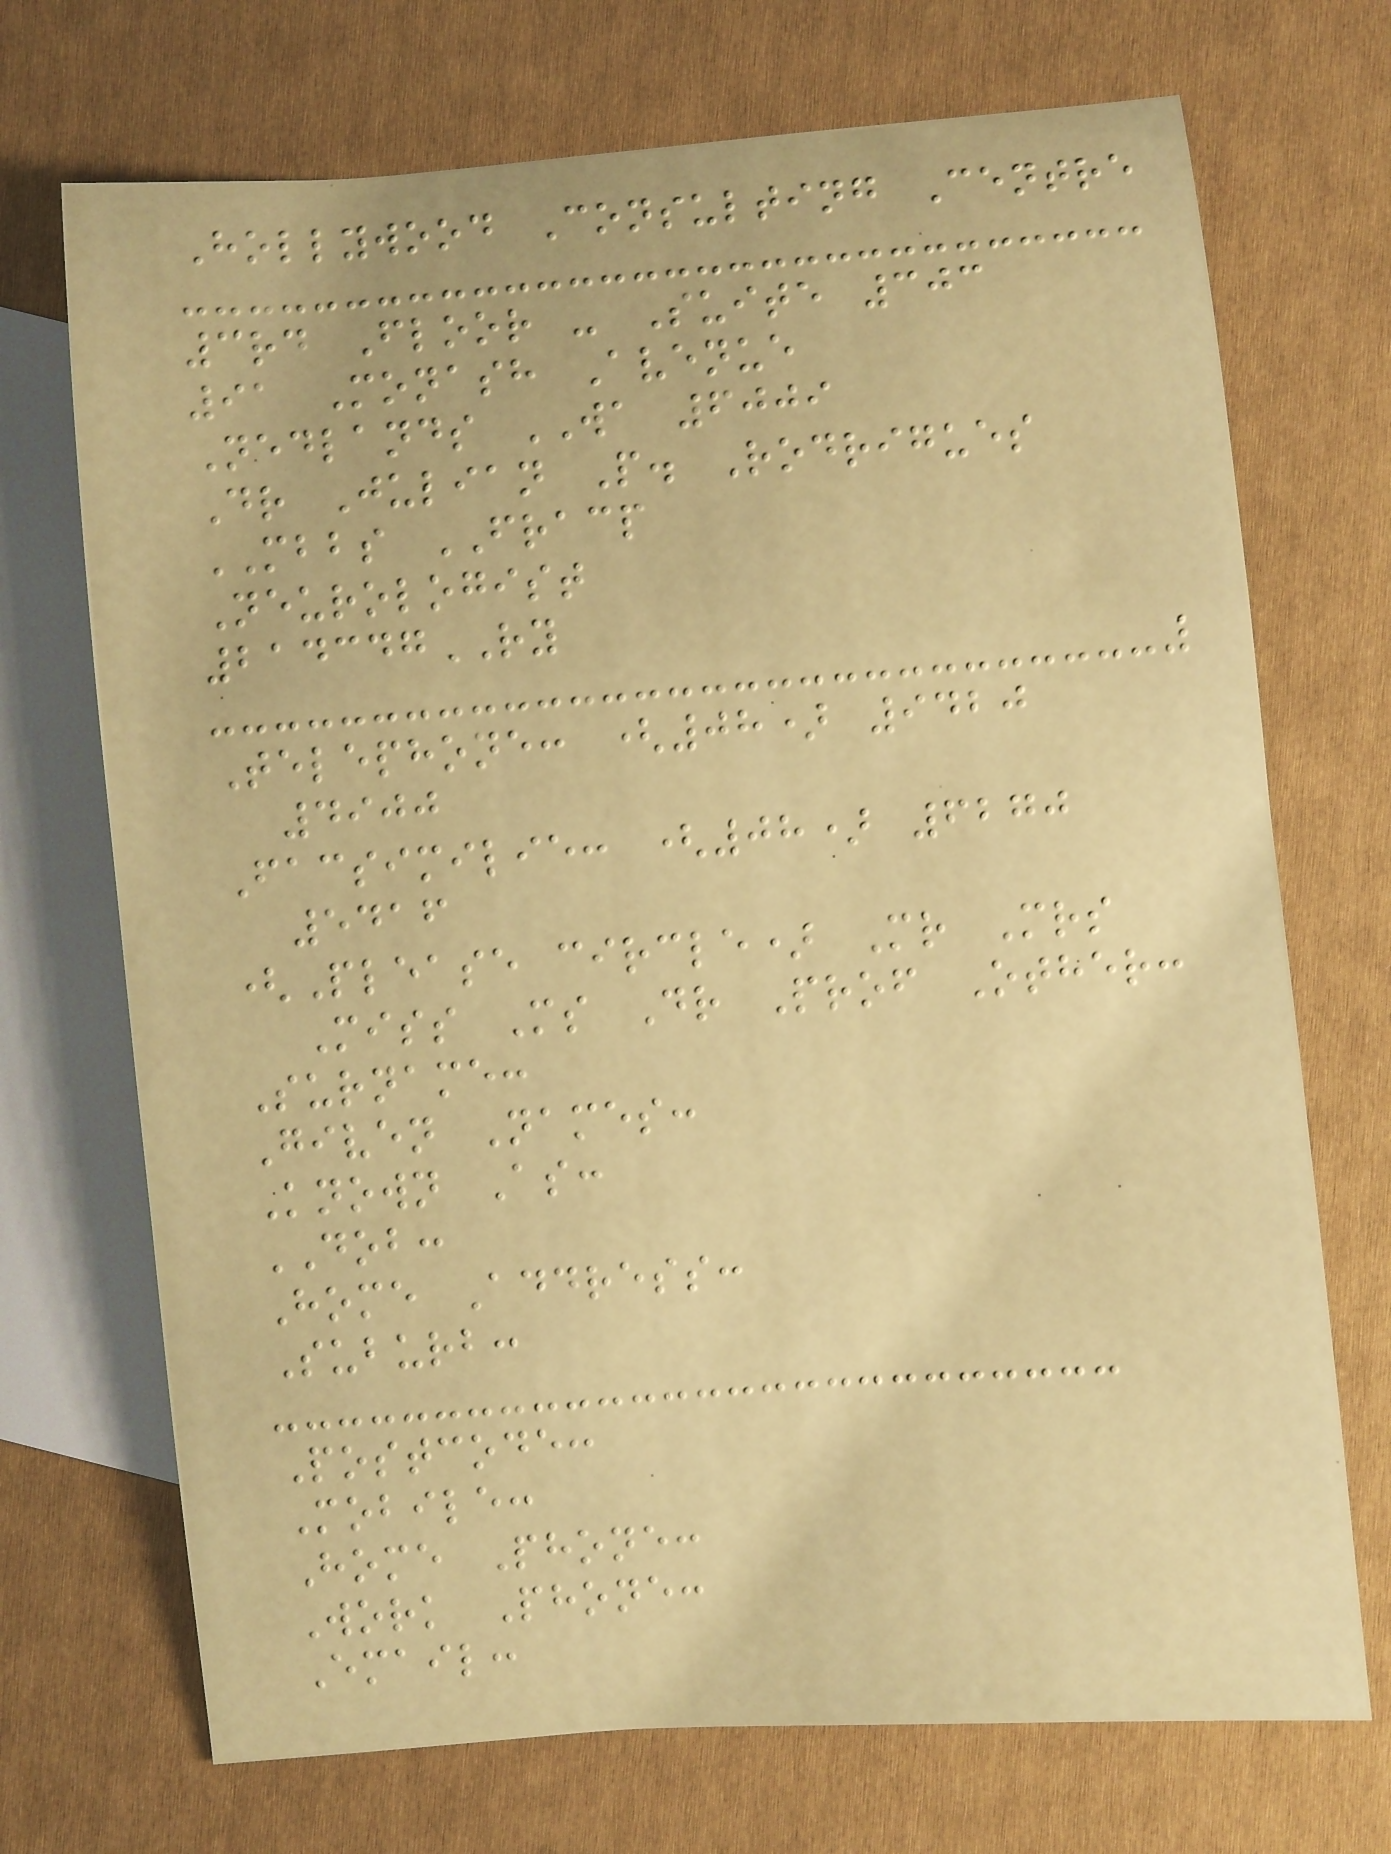Hollywood Consulting Centre
3rd Floor - Suite 303
91 Monash Avenue
Nedlands WA 6009
Dr Julian P. Rodrigues
MBBS FRACP
Neurologist
214347RY
Telephone: (08) 9420
4900
Facsimilie: (08) 6270
5416
(Please circle) Mr Mrs
Miss Ms Dr Prof Other:
Surname:
Given Names:
Known As:
DOB:
Home Address:
Suburb:
Postcode:
Mobile:
Home Phone:
Work Phone:
Email:
